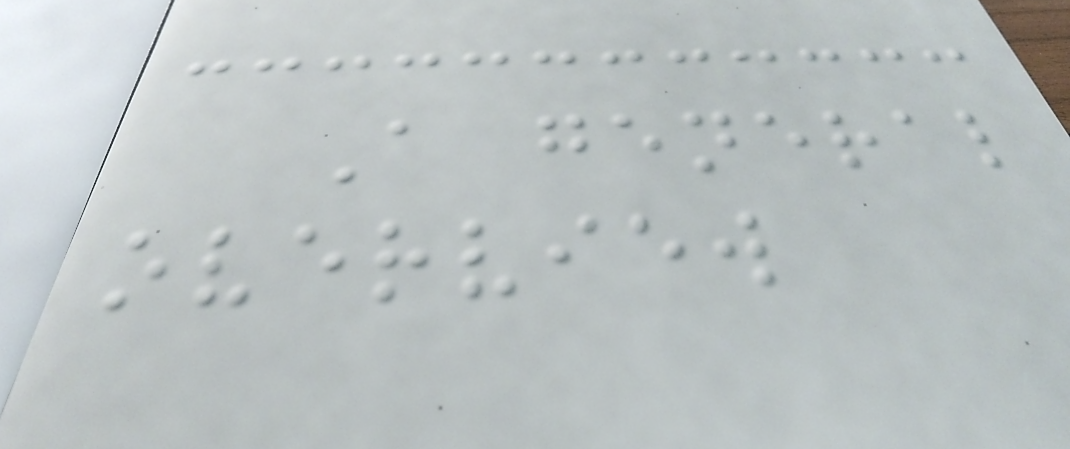A general
overview
